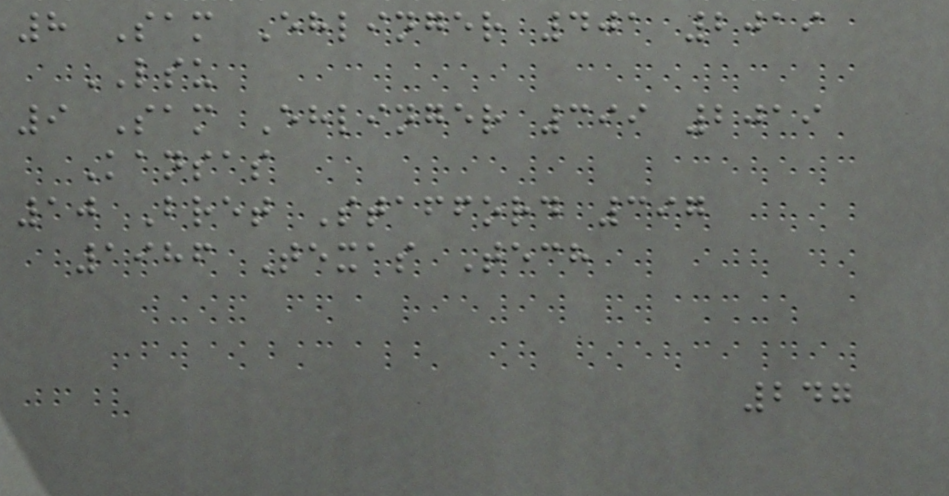8 Sam Ehlinger 401 2019
LSU
9 Sam Ehlinger 399 2019
Kansas
10 Bret Stafford 397
1986 Texas Tech
247
